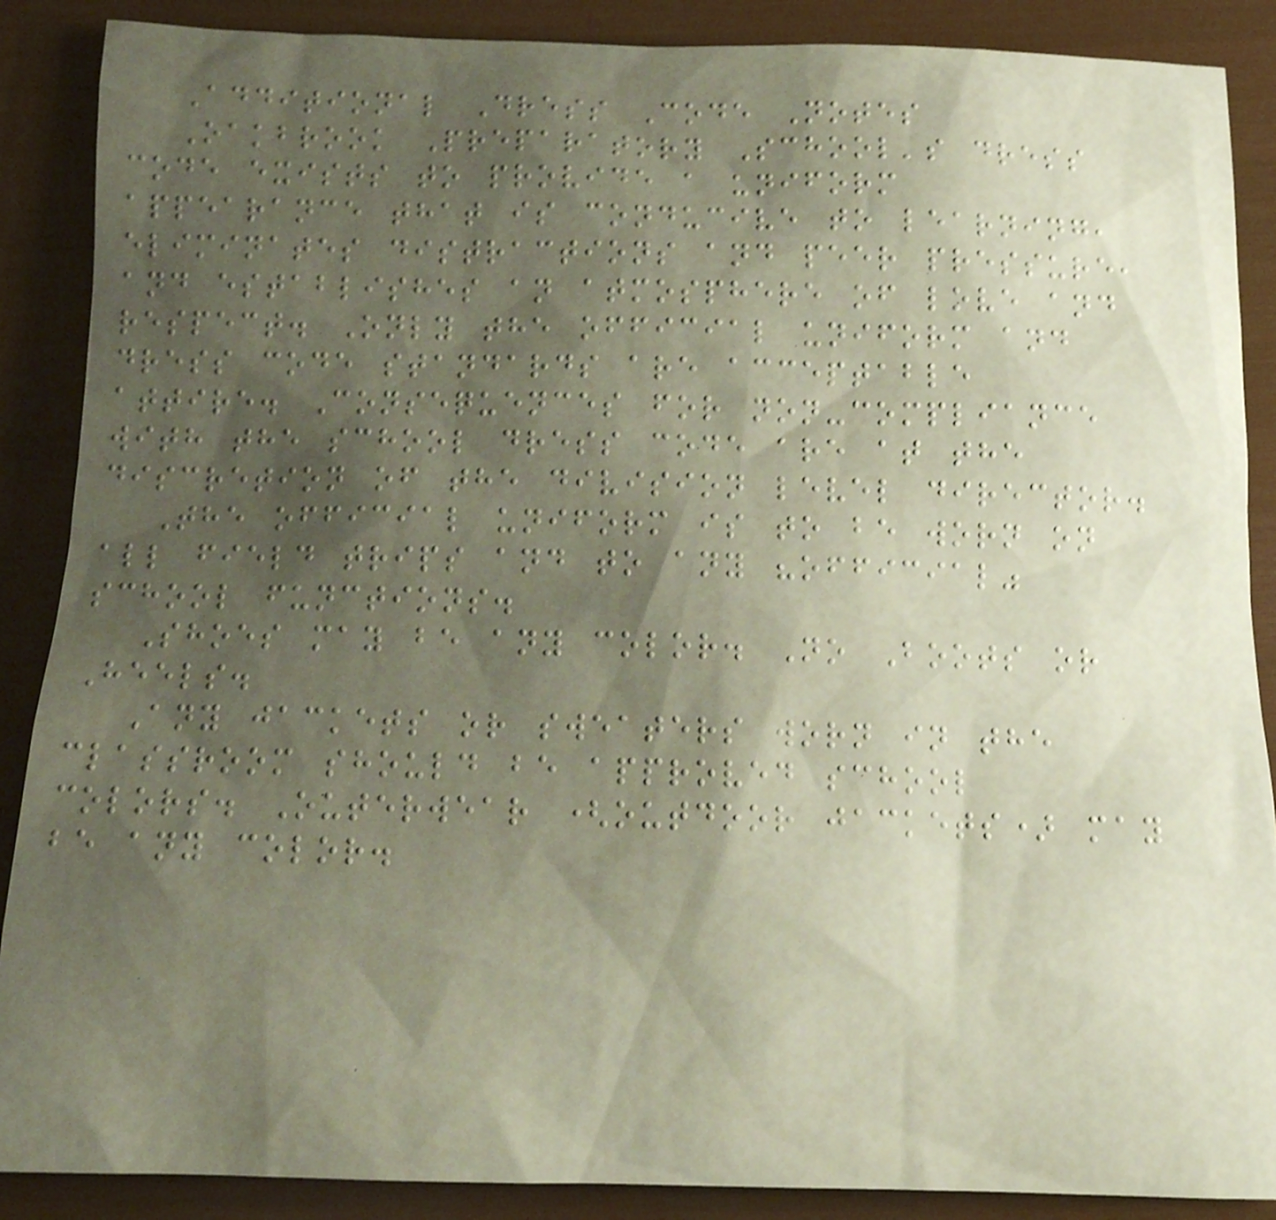Additional Dress Code Notes
Oakbrook Preparatory School's dress
code exists to provide a uniform
appearance that is conducive to learning,
eliminates distractions and peer pressure,
and establishes an atmosphere of love and
respect. Only the official uniform and
dress code standards are acceptable
attire. Consequences for non-compliance
with the school dress code are at the
discretion of the division level director.
The official uniform is to be worn on
all field trips and to any "official"
school functions.
Shoes may be any color. No Boots or
Heels.
Any jackets or sweaters worn in the
classroom should be approved school
colors. Outerwear (outdoor jackets) may
be any color.
